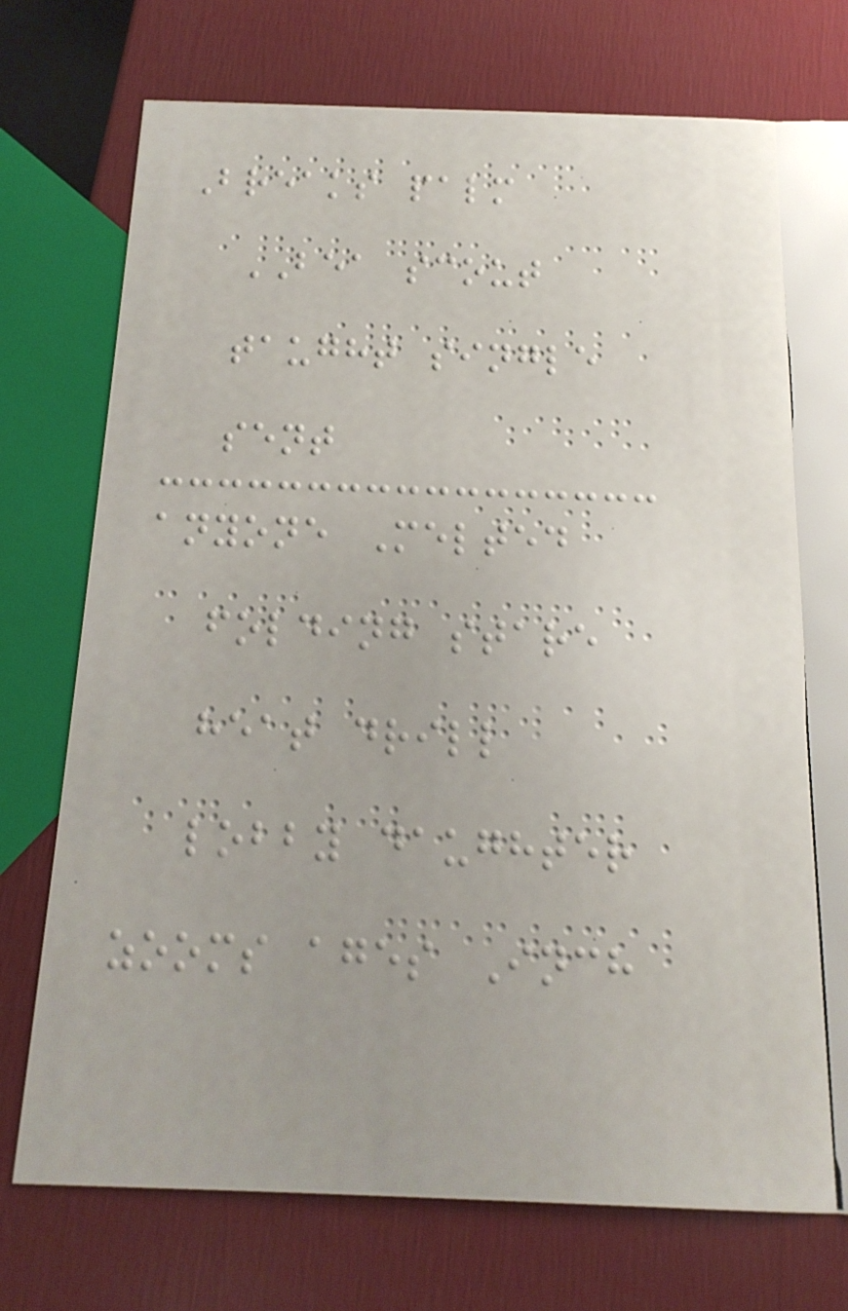Breaks palm
BEA scout
taught single
sent
anyone Melted
folding stare
heat drill
lobby daughter
zooms ages Inch
